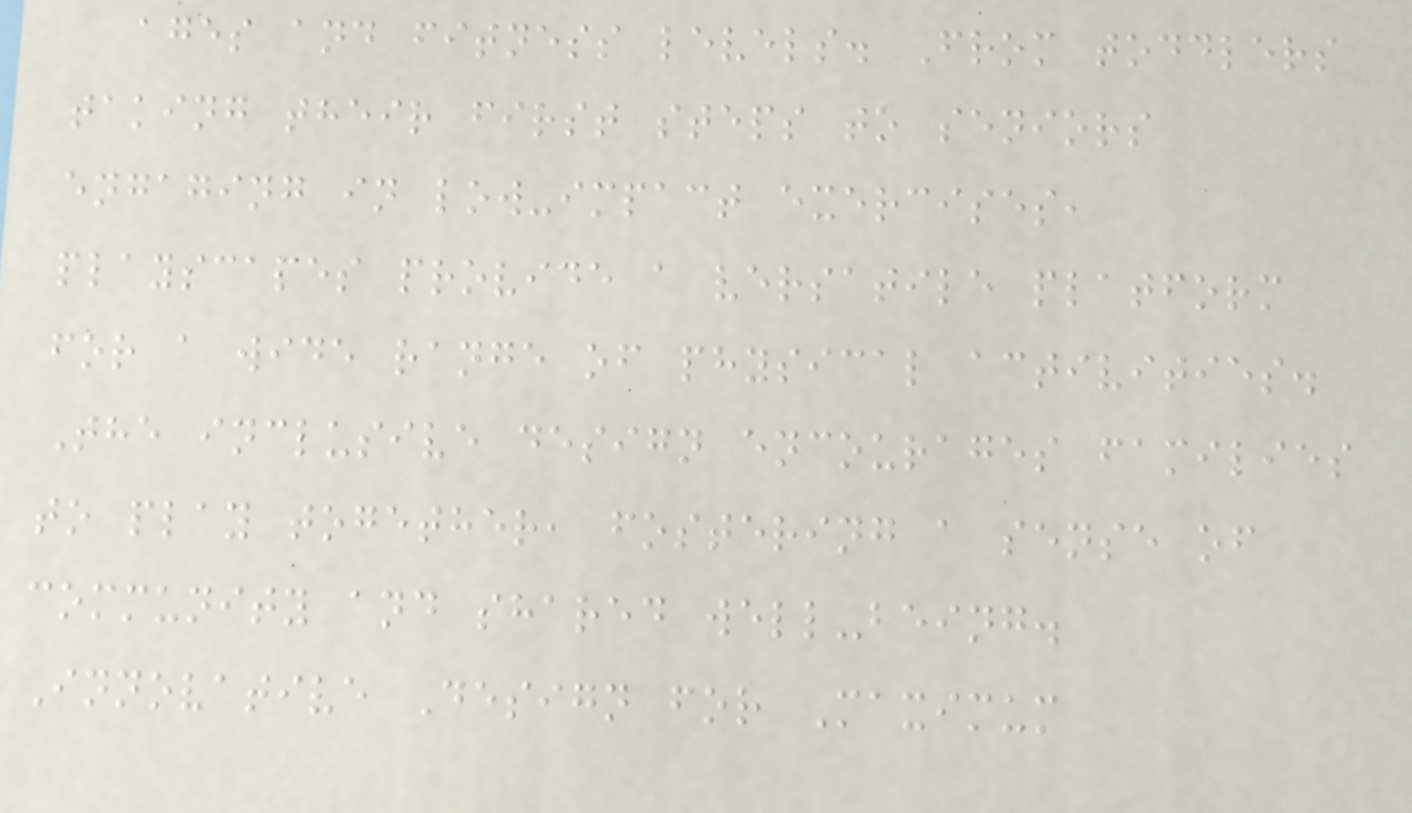ages and fitness levels. From toddlers
taking their first steps to seniors
engaging in low-impact exercises,
playscapes provide a versatile platform
for a wide range of physical activities.
The inclusive design encourages families
to play together, fostering a sense of
community and shared well-being.
Innovative Design for Maximum
